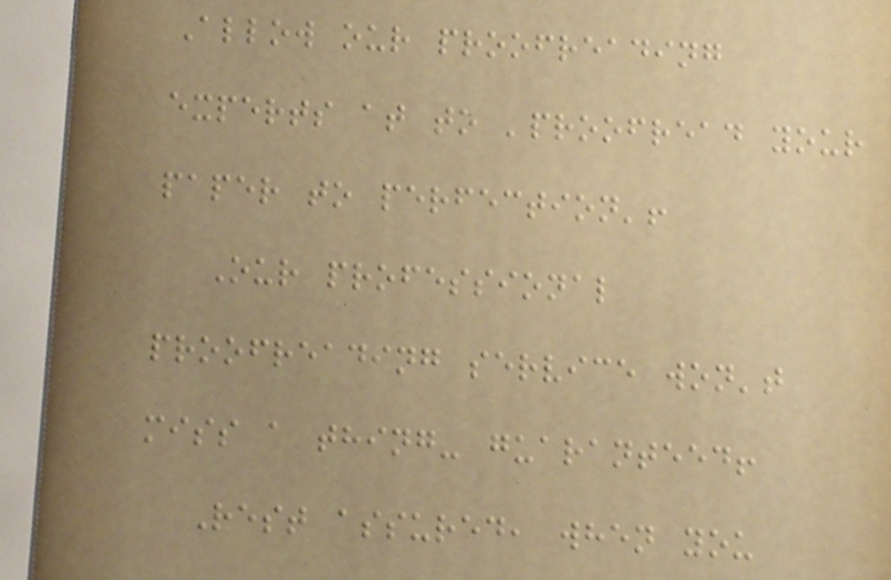Allow our proofreading
experts at to 'proofread your
paper to perfection'!
Our professional
proofreading service won't
miss a thing- guaranteed!
Rest assured, when you
